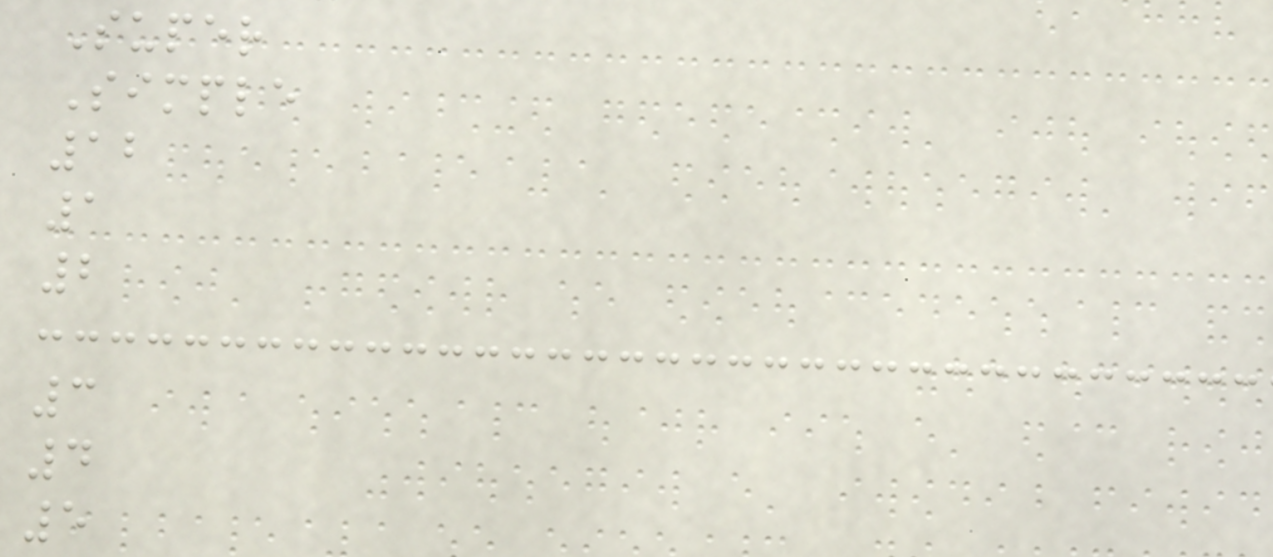Super
Simple
12
1
2
3
4
5
